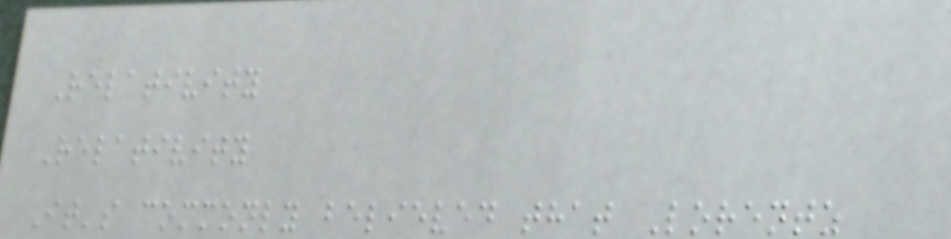Relativity
Relativity
It's commonly believed that Lorentz
